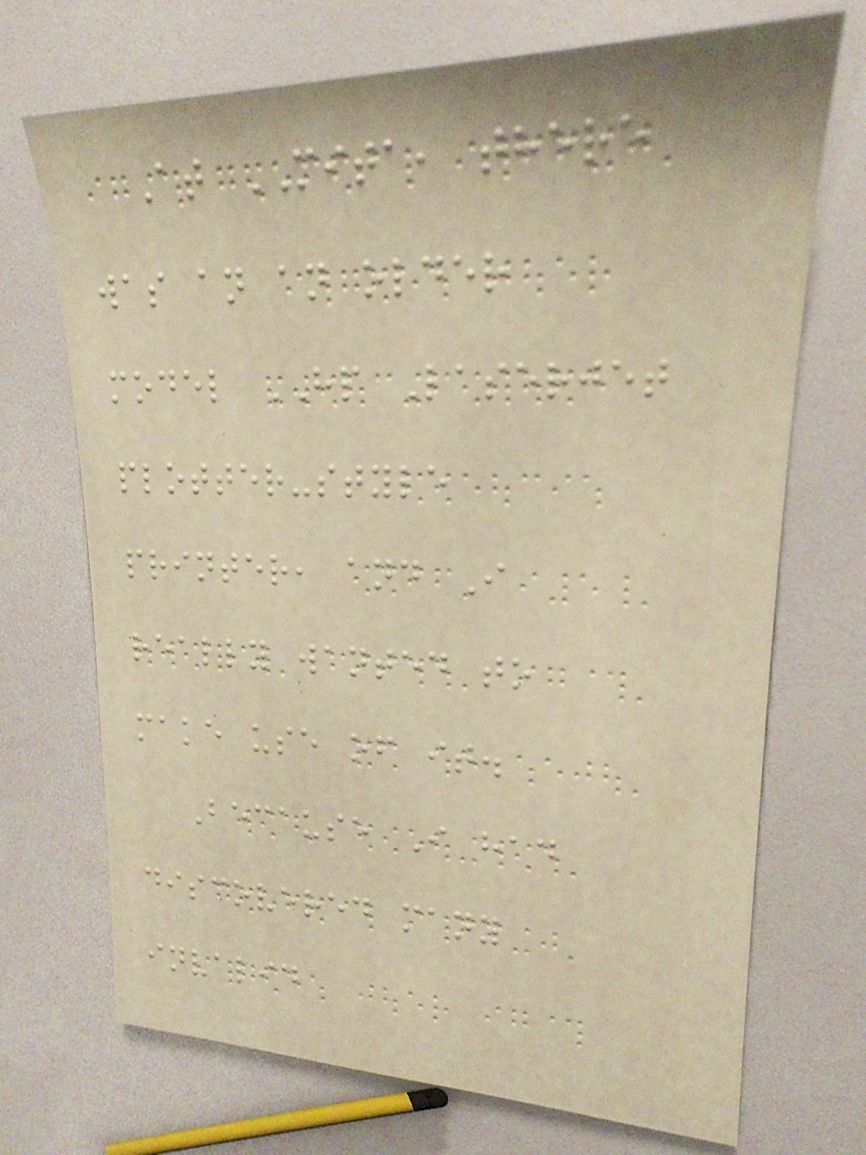At MITA, there
was an an older
model HP Laserjet
plotter-style
printer, and I
really wanted to
make use of it.
Because I had
discovered many
invalid
